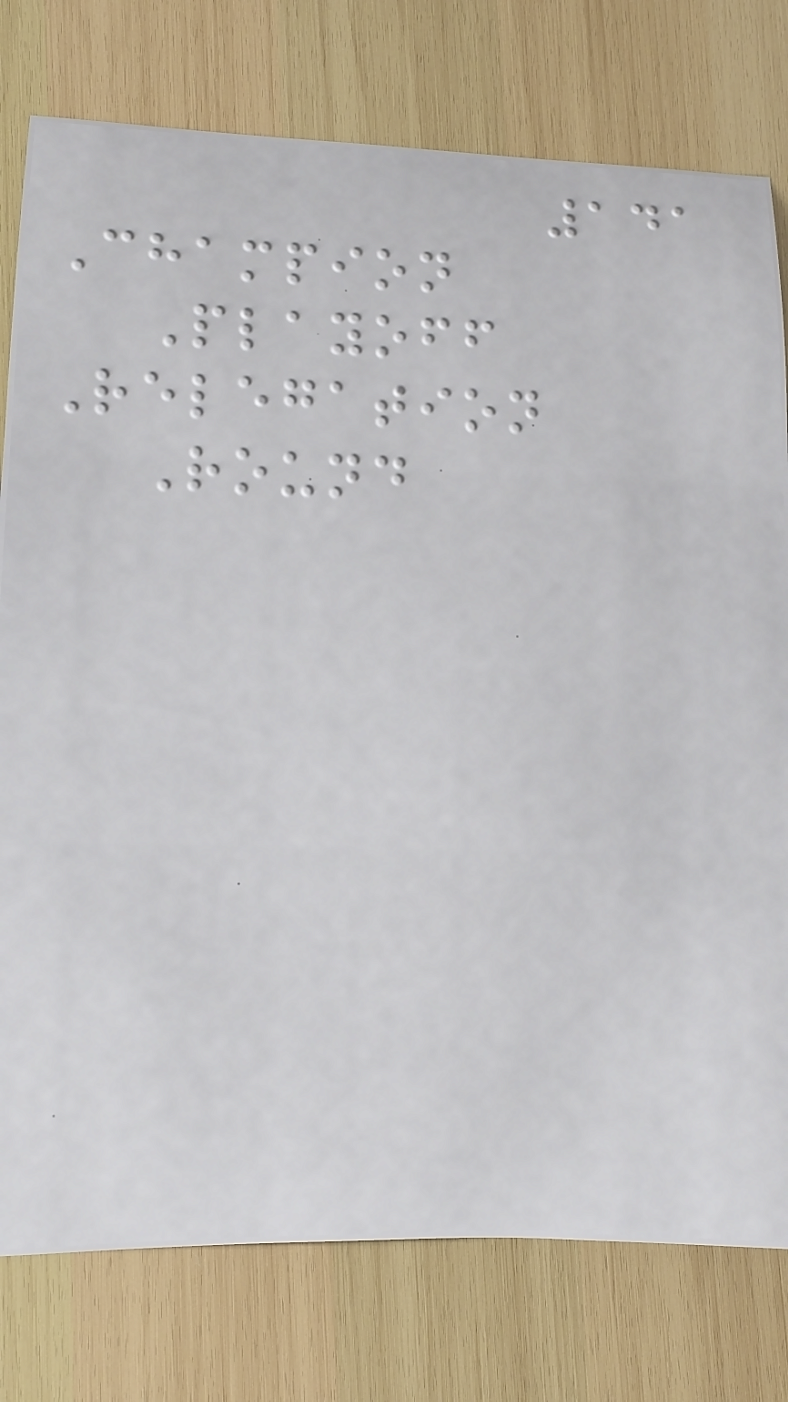141
Champion
Playoff
Relegation
Round
